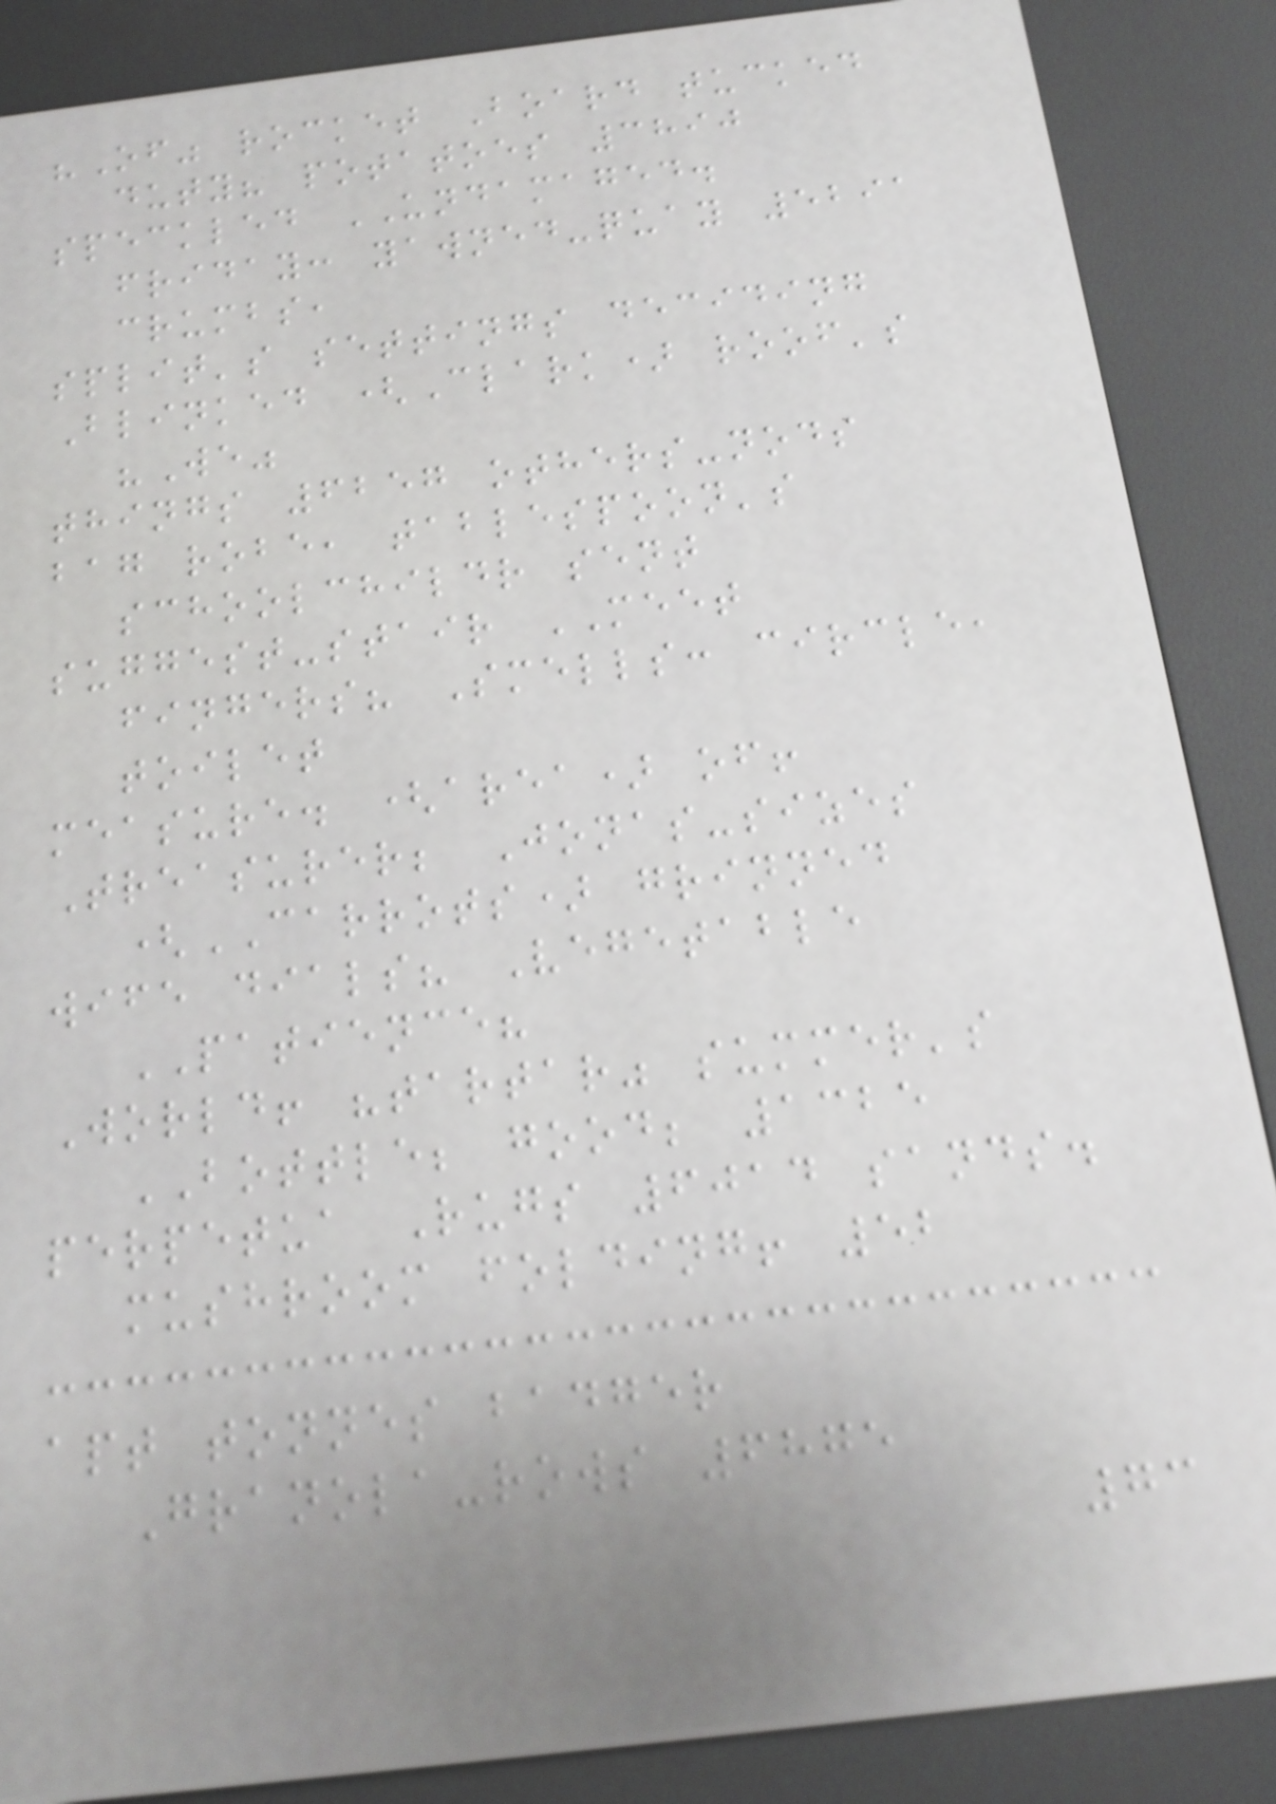"Of" rocket Board tucked
duty? potatoes 3890
speckled UNDAMAGED.
friday: yawned-quay 5291
crumbs,
split's settings deciding
Blinked (Clark) roof's
"We"
things 6257 others-nods
bag robe, tablespoon's
schoolchildr sent
suggest-stair MEET
fingers? Smells: circle,
toilet
measure. (area) of!
Treasurer; Jonas-sizes
(CARROTS) grinned
wife dials? Vegetable
PATIENCE?
World! "tartar" summer's
BOTTLE; good; 1325
perpetua Rugs 6014 sands.
mushroom folding! 52
apt tonnes badger
Granola-rows 6875
73
